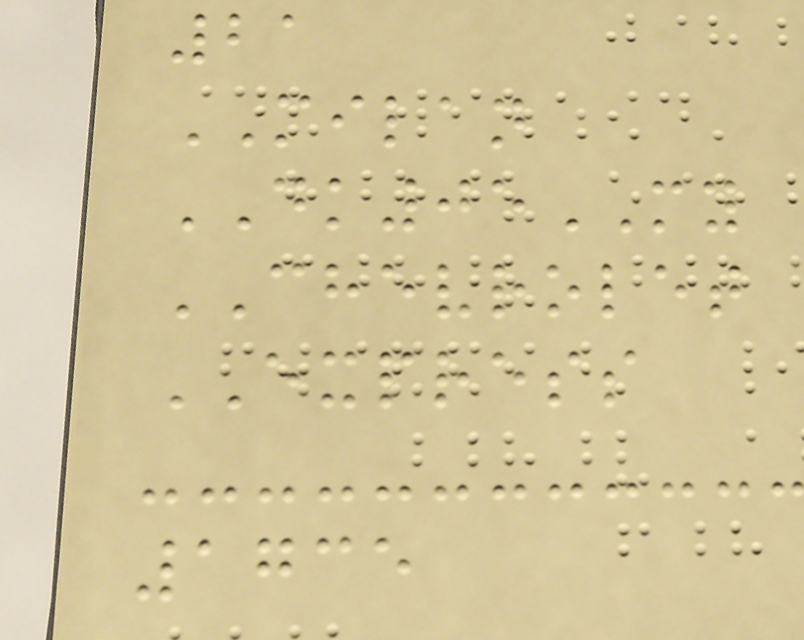21
MILAN
DK05MY
CHEVROLET
EXPRESS
1735
